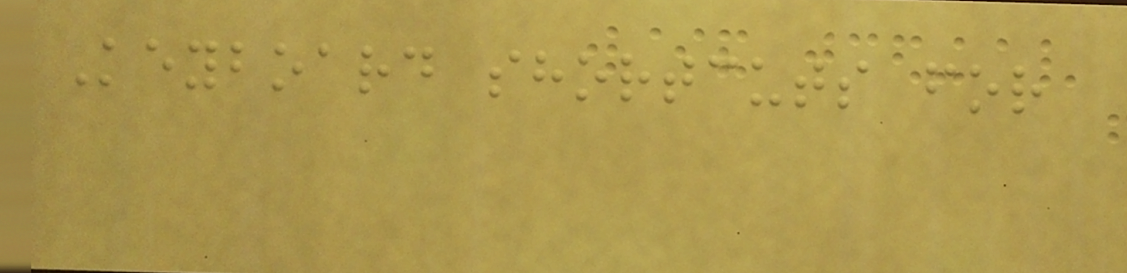Keyboard shortcuts for
